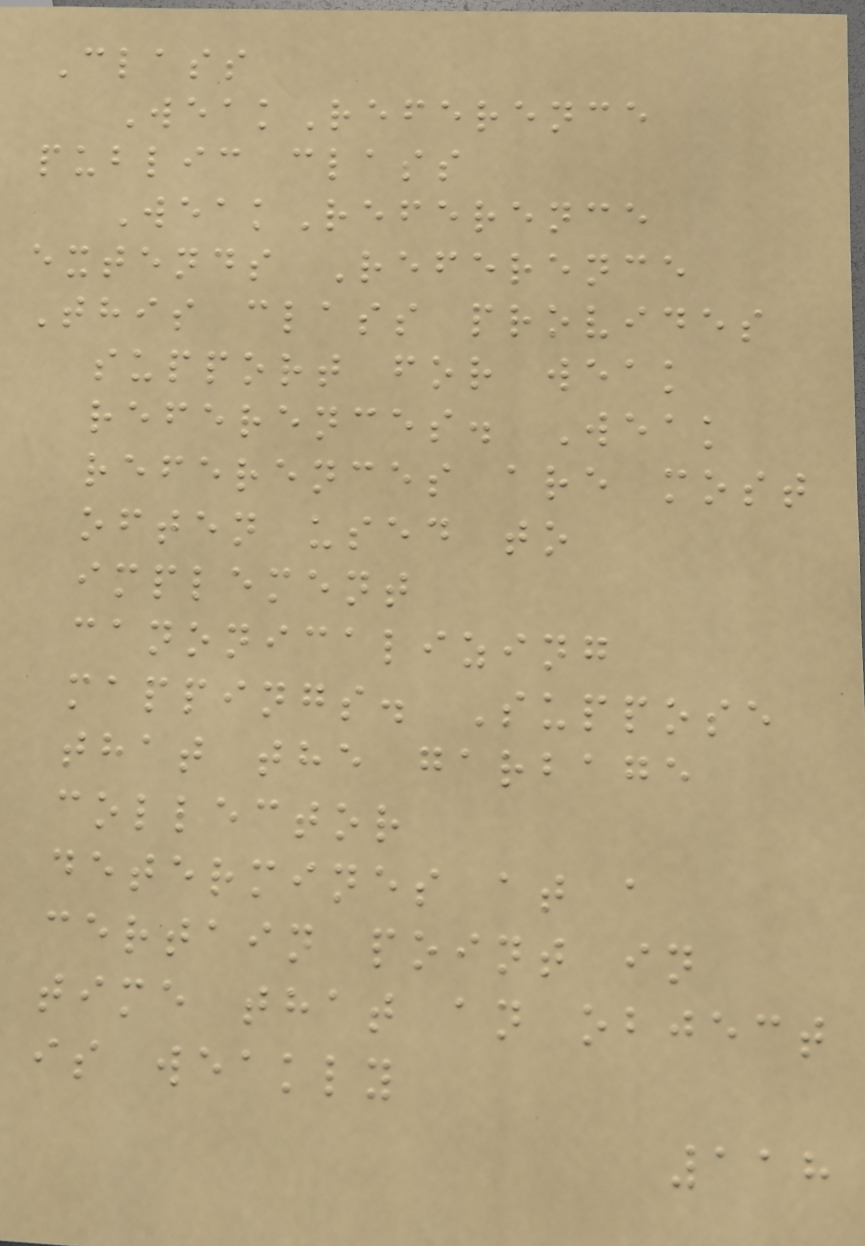Class
WeakReference
public class
WeakReference
extends Reference
This class provides
support for weak
references. Weak
references are most
often used to
implement
canonicalizing
mappings. Suppose
that the garbage
collector
determines at a
certain point in
time that an object
is weakly
118
